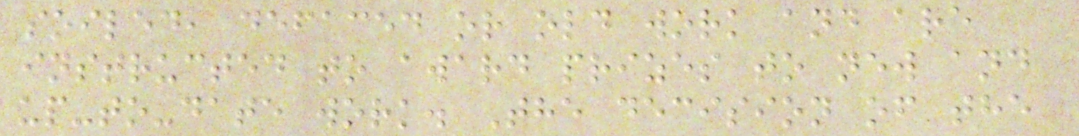soiled, defaced or old work and are
instructed to award prizes to new and
up-to-date work. The decision of the
